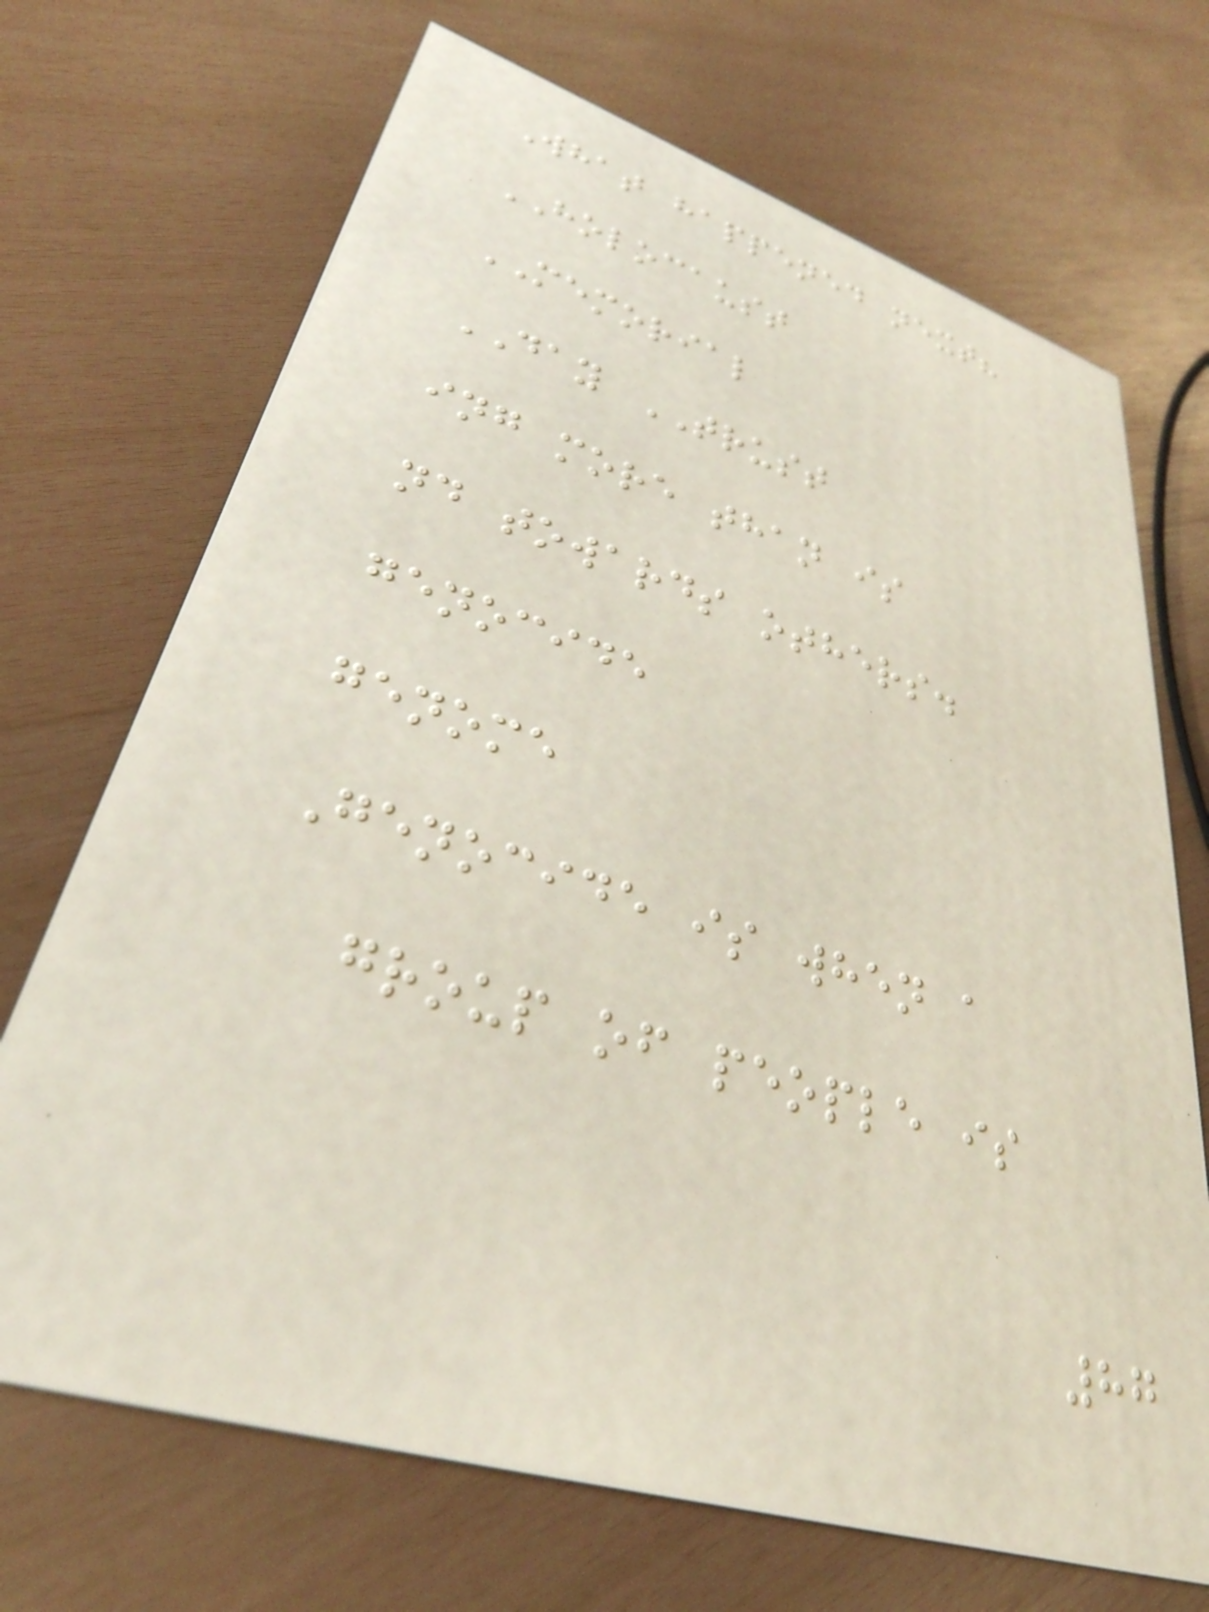What happened next?
HOLOCAUST
MEMORIAL
DAY TRUST
ing more than is
nd towards others.
genocide
genome
Genocide is when a
group of people is
87
